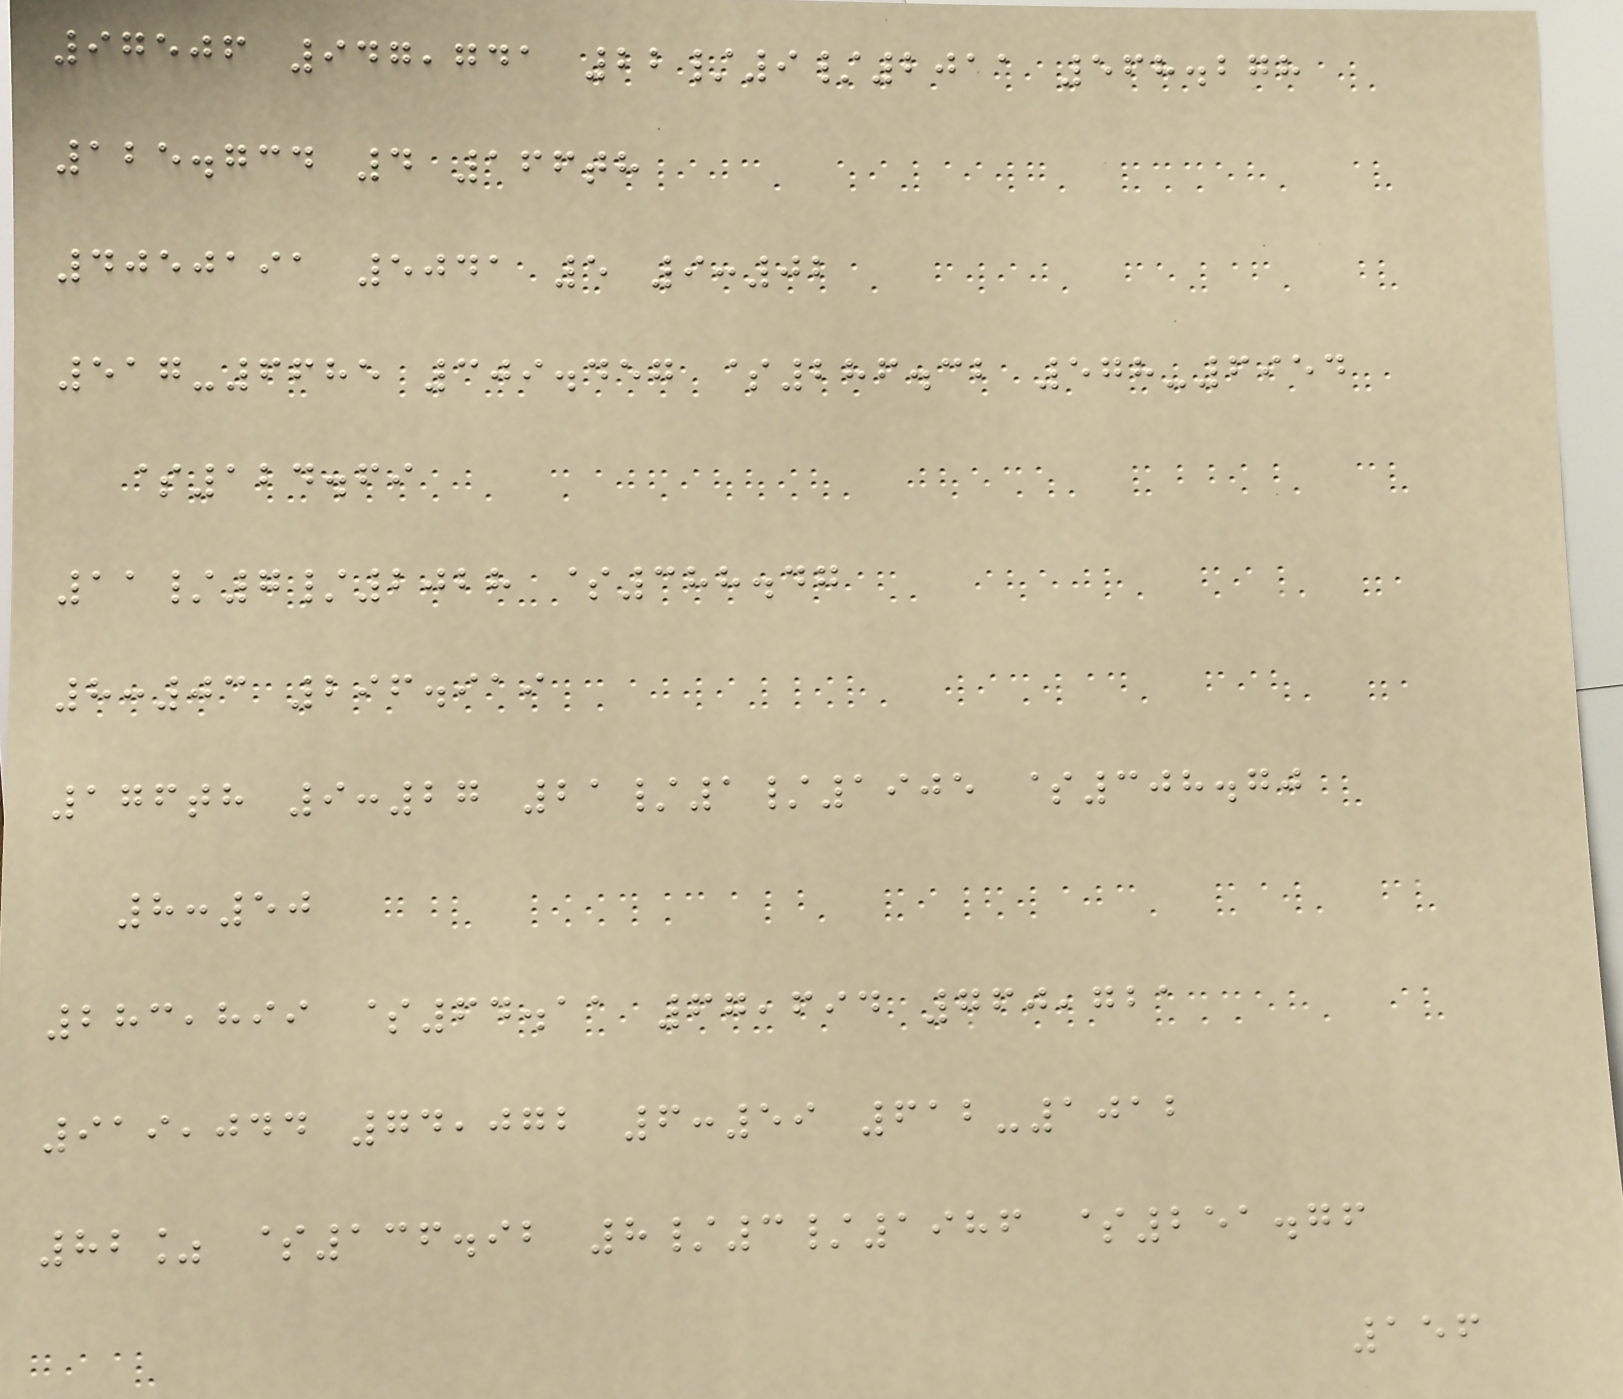97506 947,741 22/9/2011 568.278
125.734 4 166th
4050191 5041 5 9:02
517-6685 309.457 $286.32 578-6954
$124.69
11/7/2028 $388.47
8:03 296.919
176th 9:27 21/1/1905 $308.70
8:50
283,899 $64.11 67,694 760,721
919,044 74,072 6:59 612-1012
82% $136.92 8/3/1986 $251.76
156
